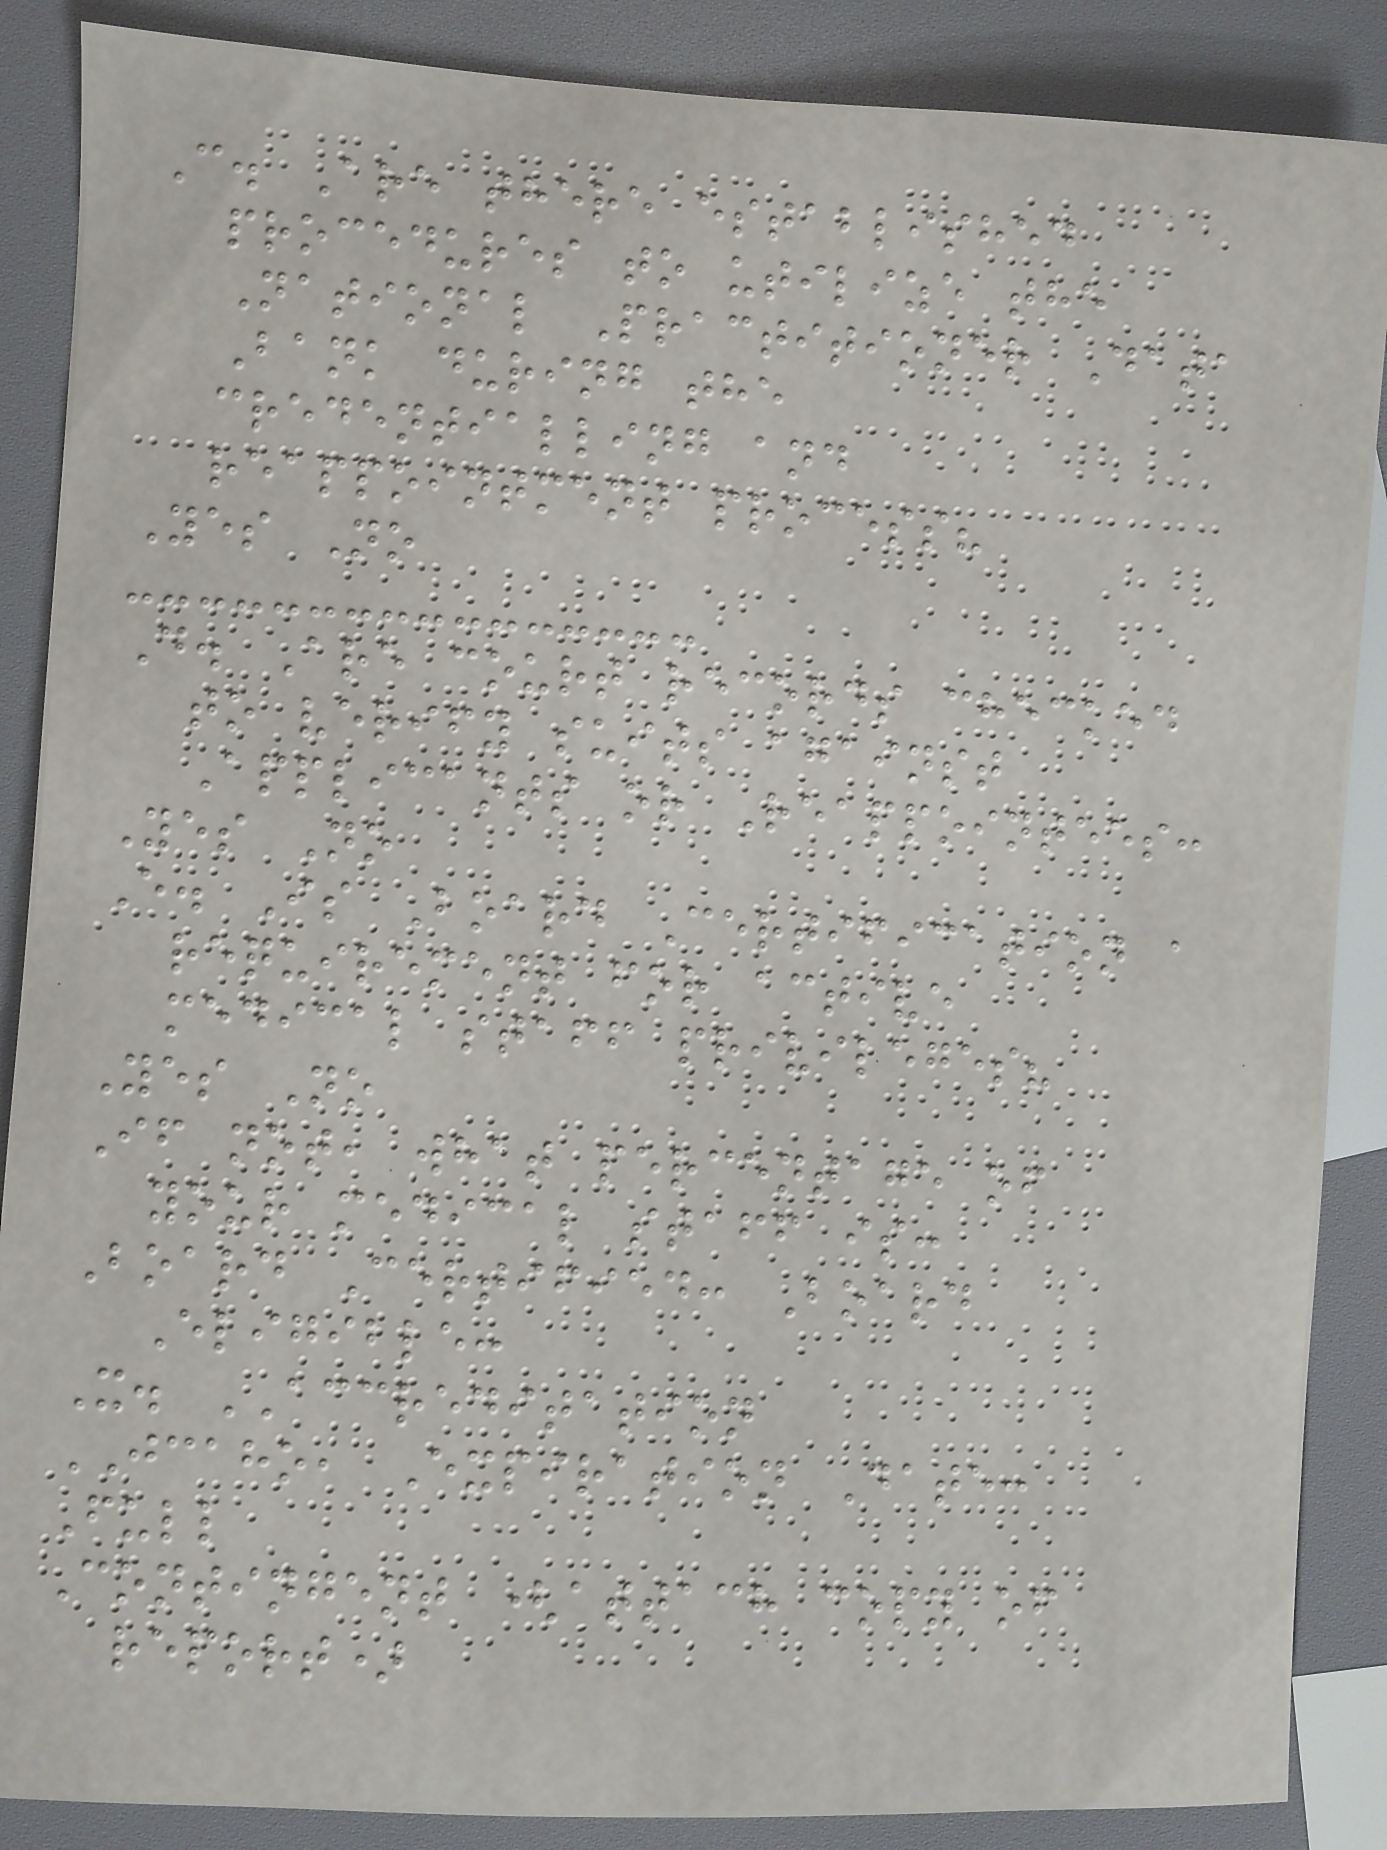C. Are there established
procedures to utilize the
National Practitioner Data
Bank during the
credentialling and
reappointment process?
Yes No
D. Are court records checked
to verify suits against
Applicants or Reappointees:
Yes No
E. Is Board Certification a
requirement for active
medical staff privileges?
Yes No
If not, what percentage of
your medical staff is:
Board Certified: Board
Eligible:
X. ACCREDITATION
JCAHO, Expiration Date:
Full
Contingent (attach copy of
report)
